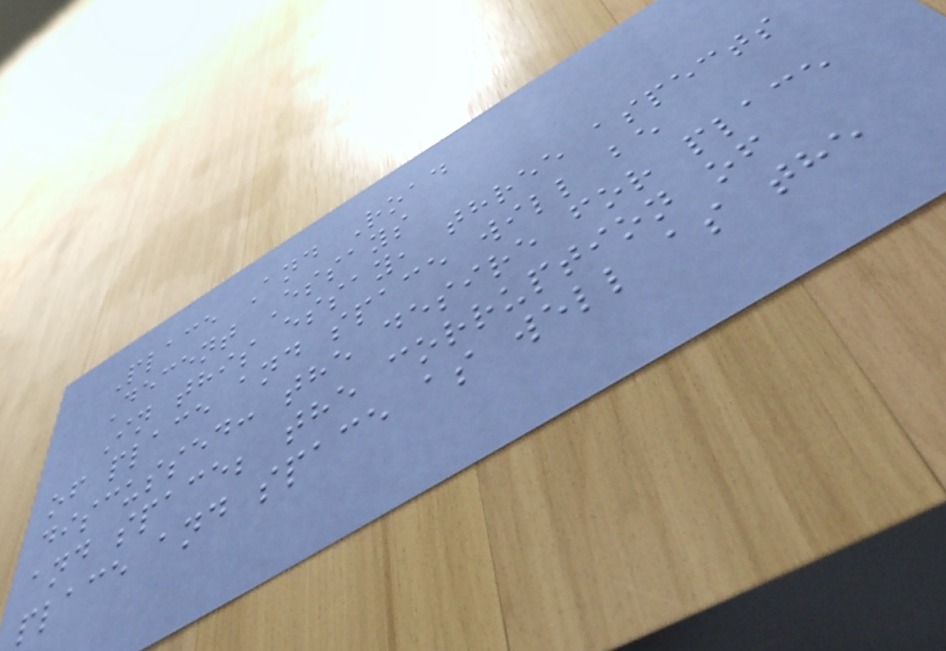Place And Road
Decent Essays
In this essay, three aspects
of place and space will be
discussed: the desire for place
and space; the corruption of
place and space as well as the
